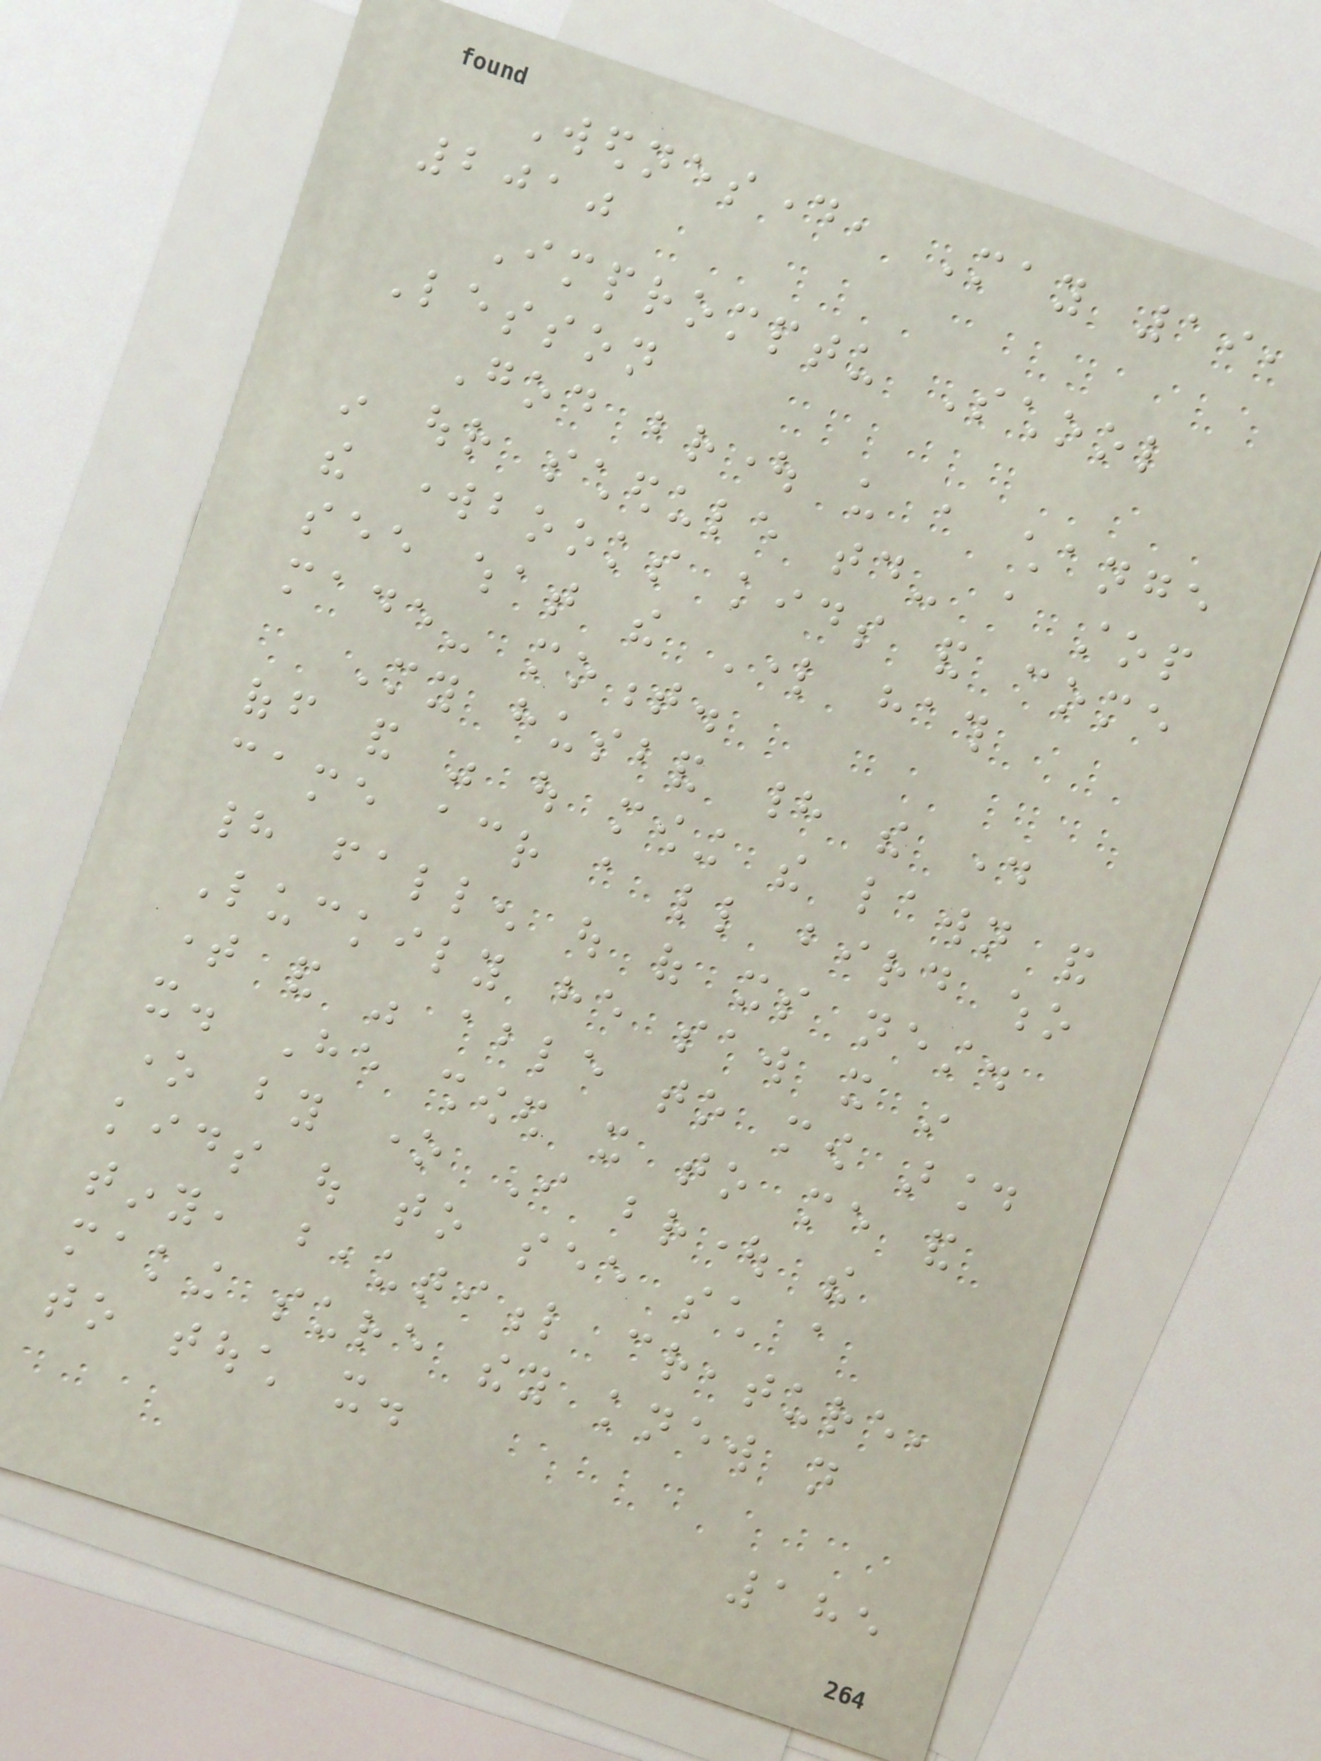Wednesday, May 19,
2010
Impromptu School
Lesson
God brought us a change
in our schedule today- a stop
the workbooks kids and come
see what the Lord hath
made- moment.
My husband had the day
off and was out mowing the lawn and
came across a little bird who
had fallen out of its nest.
Luckily he saw it in
time and was able to mow around
it. He showed it to me and
one by one I brought the
kids out to see such a
tiny, beautiful creature,
making sure they knew not
to touch it.
185
